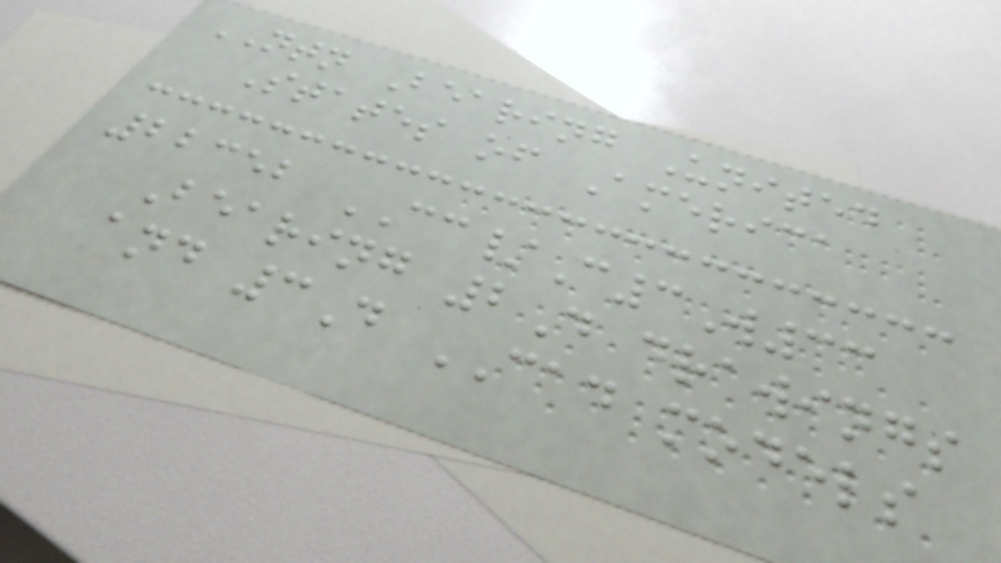NTN Bearing United
States of America
22352 CC/C3W33
Bearing 2D drawings
and 3D CAD models
